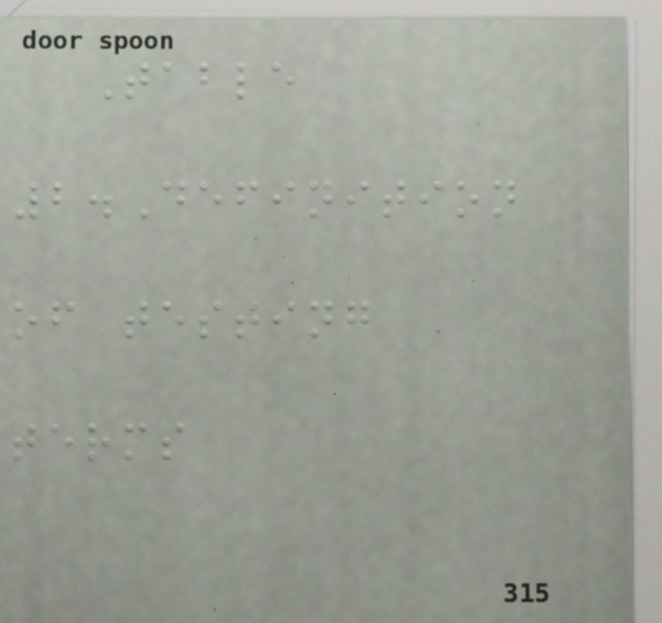Table
2.Definition
of testing
terms
